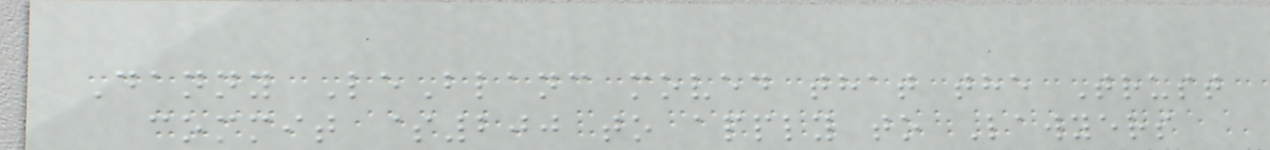Danny LeBlanc moved that the Trust
commit $200 to apply to Lawyers
